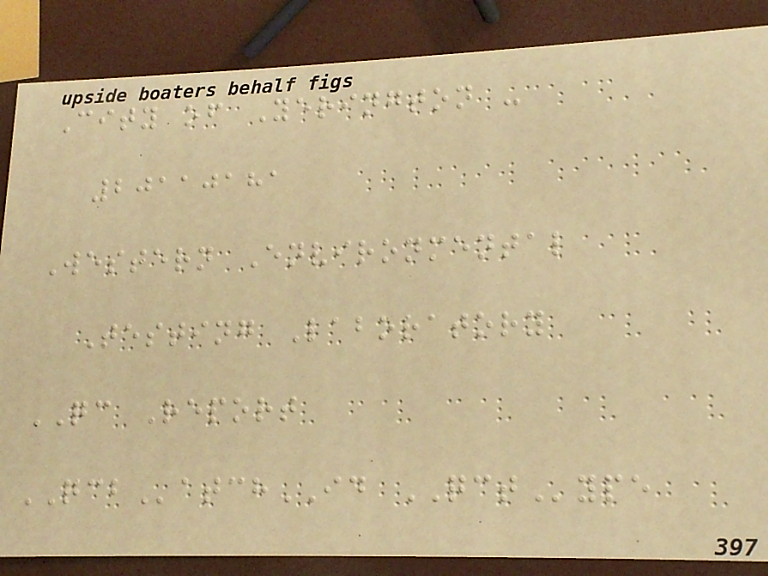City of Yerington -
20110181
Western Environmental
Testing Laboratory
QC Report
QCBatchID QCType
